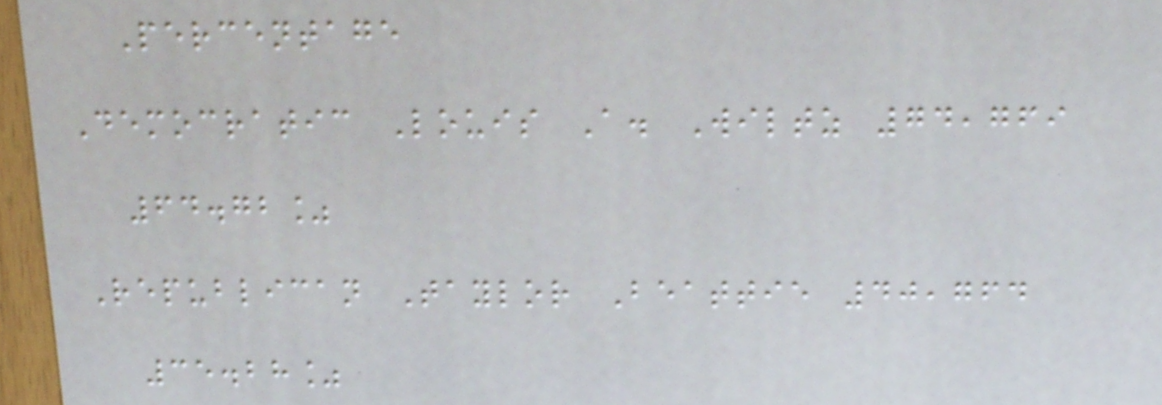Percentage
Democratic Louis A. Wiltz 74,769
64.72%
Republican Taylor Beattie 40,764
35.28%
